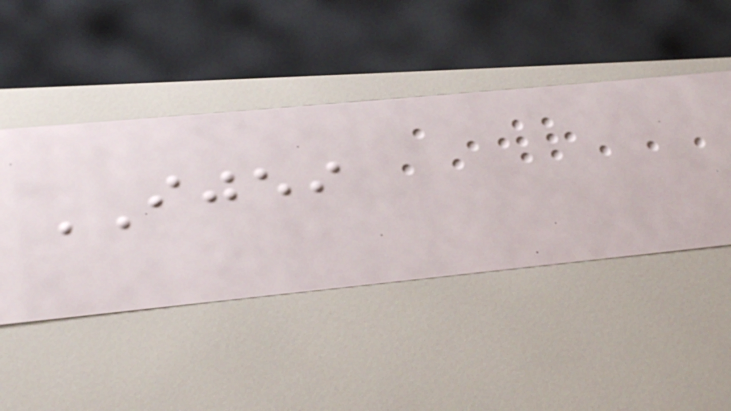IJEI
